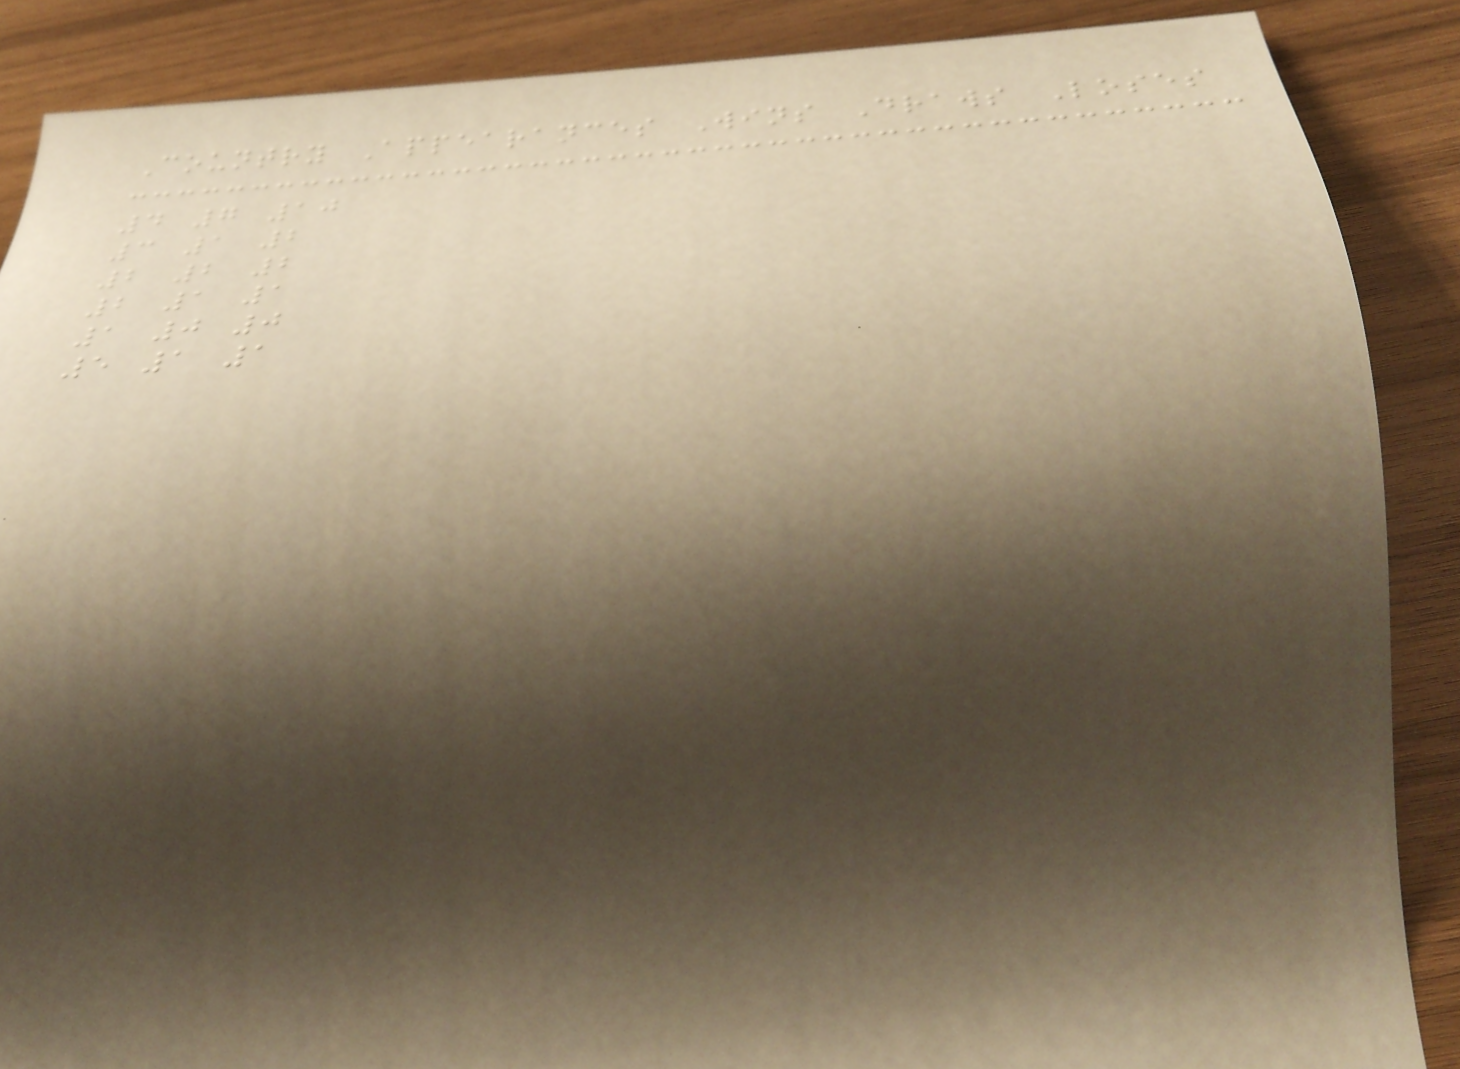Country Appearances Wins Draws Loses
4 7 10
3 1 2
2 2 2
2 1 1
1 0 0
5 1 1
